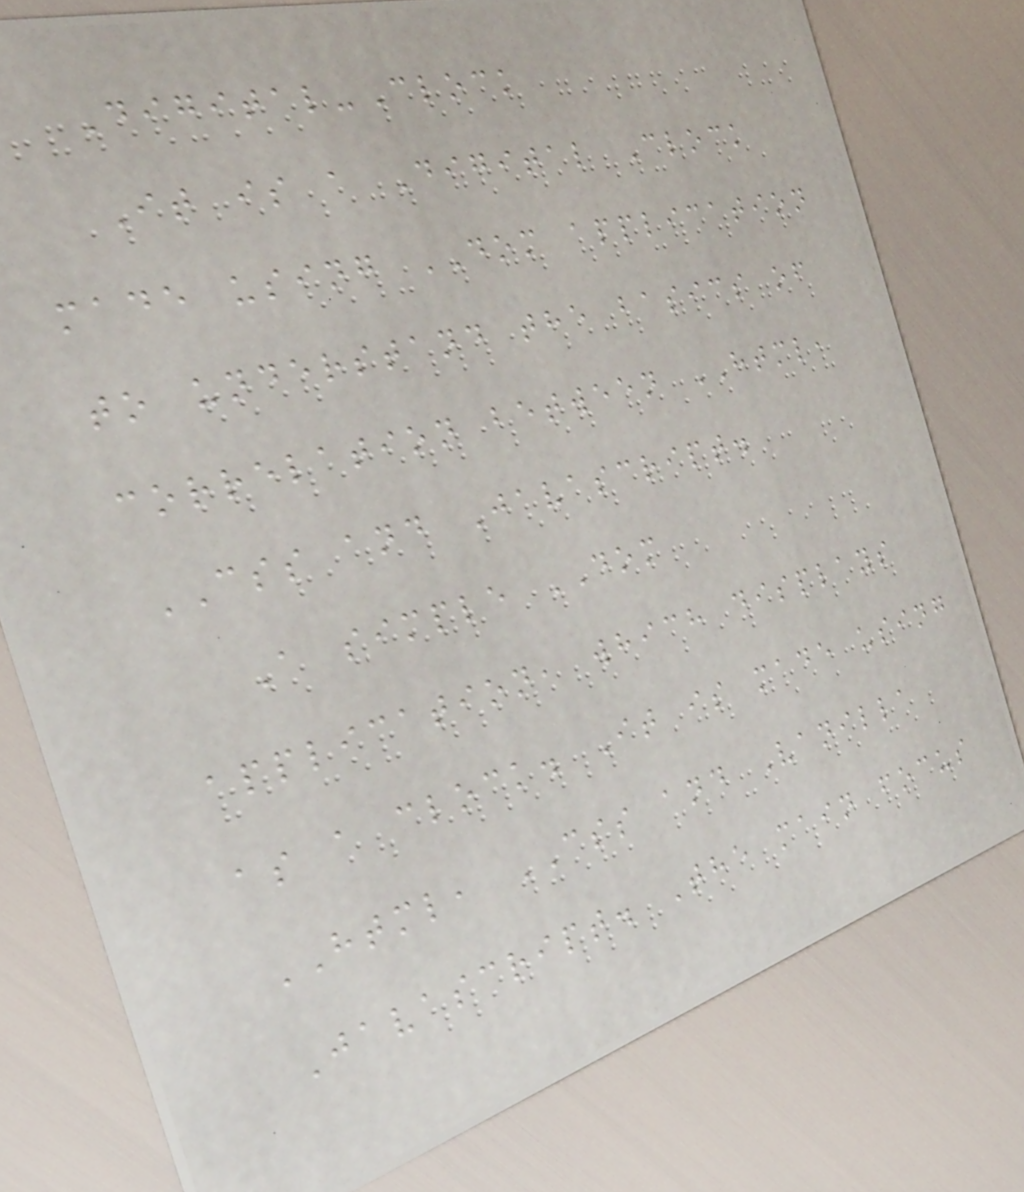Digital-Clock
It is a Digital Clock
made using DOM application
to understand the basics of
correlation between HTML,
CSS and Javascript.
A simple DOM
application, which displays
as a clock. It is made using
HTML, CSS and Vanilla
Javascript. The main focus
